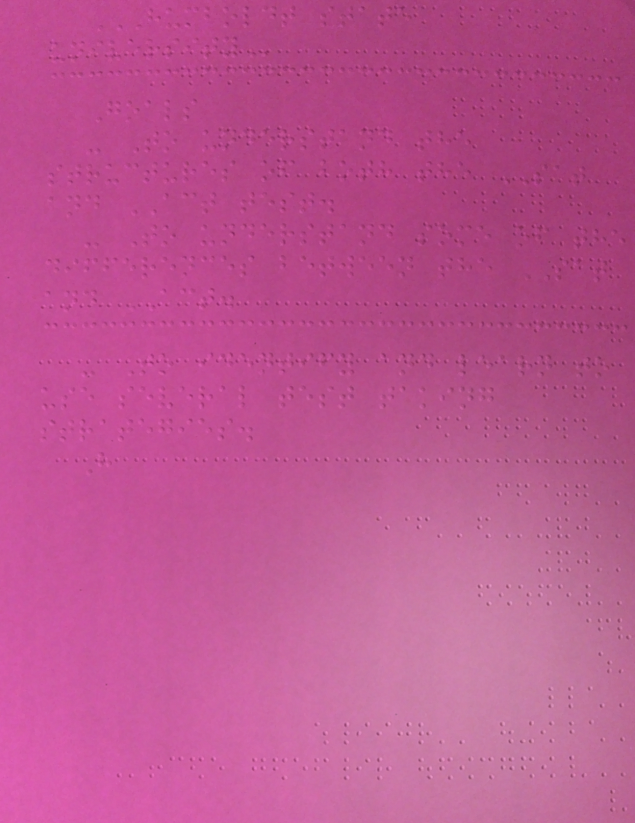HUMBOLDT STATE
UNIVERSITY
Goals
- To understand the
structures of both the SAT
and ACT test.
- To understand some of the
differences between the SAT
and ACT.
- To identify and learn to
use several test taking
strategies.
H
